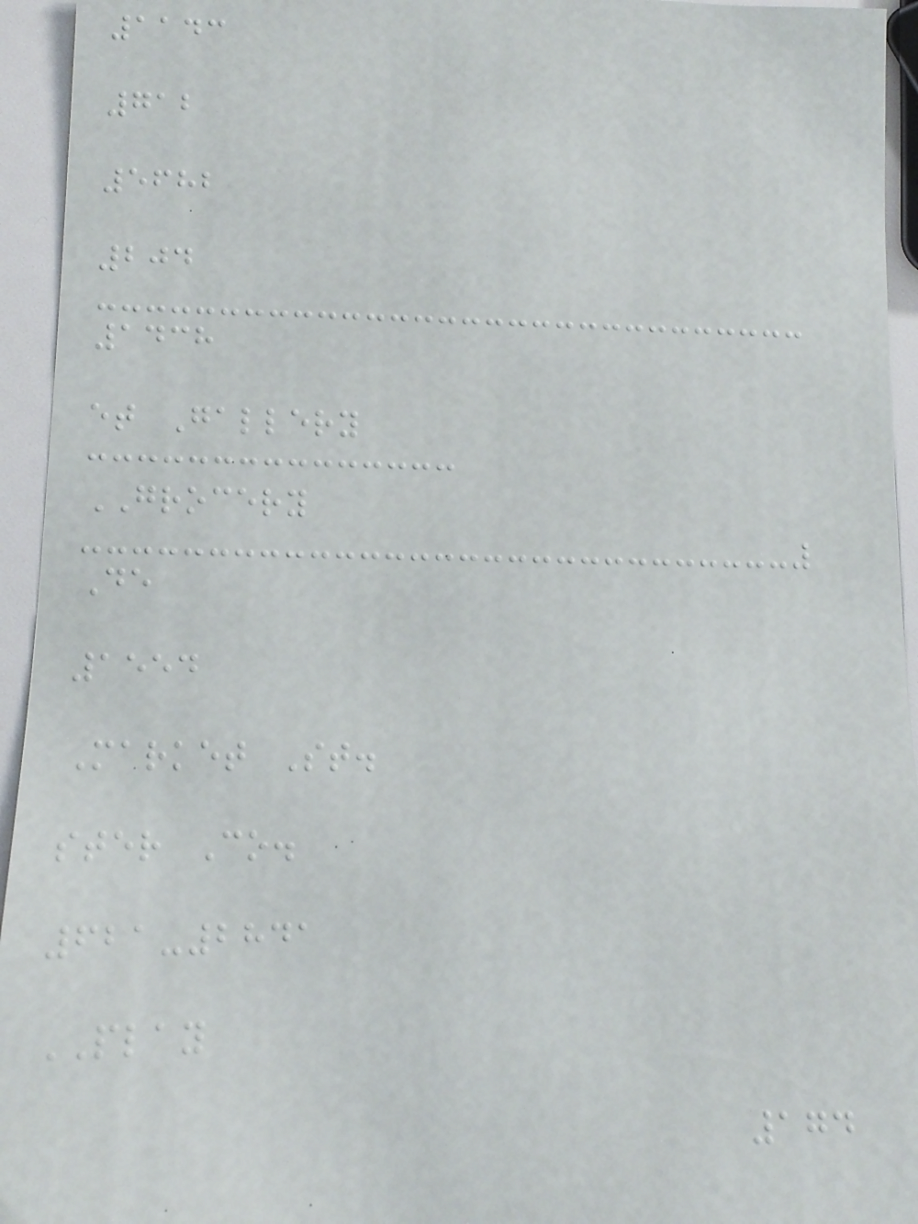1143
712
5682
204
1438
et Gallery
GROCERY
De
1554
Market St.
ster Co.
621-2841
PLAY
174
